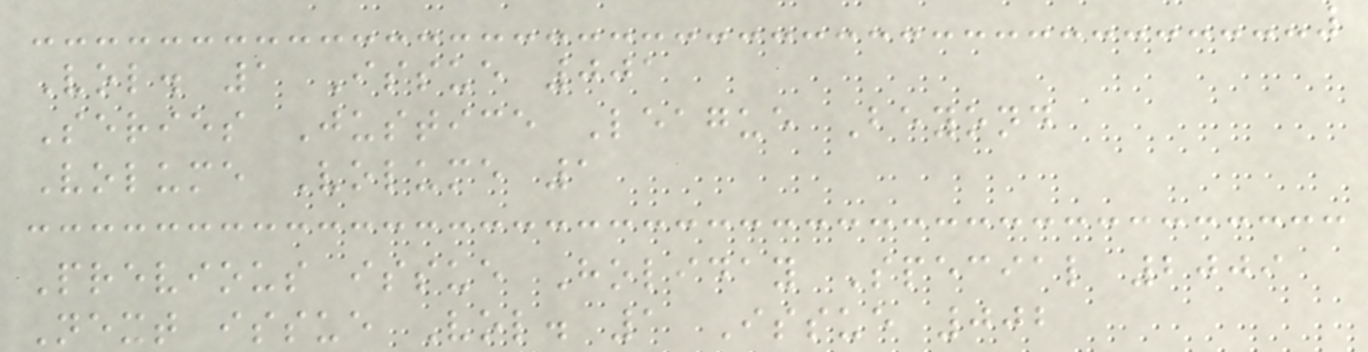Vol. 1 Issue 001
Series Justice League Beyond
Volume Volume 1
Previous issue Holiday Special 2009
Next issue Vol. 1 Issue 002
